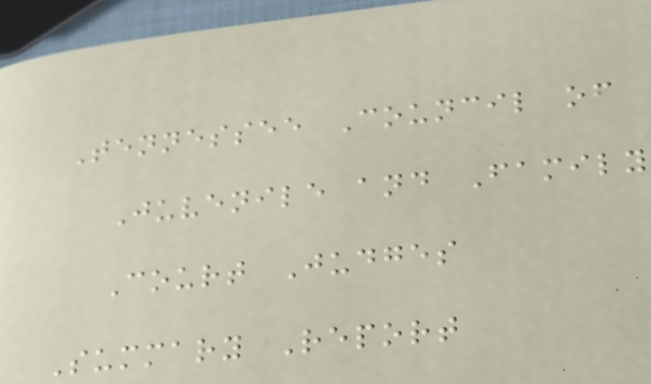Tennessee Council of
Juvenile and Family
Court Judges
Summary Report
